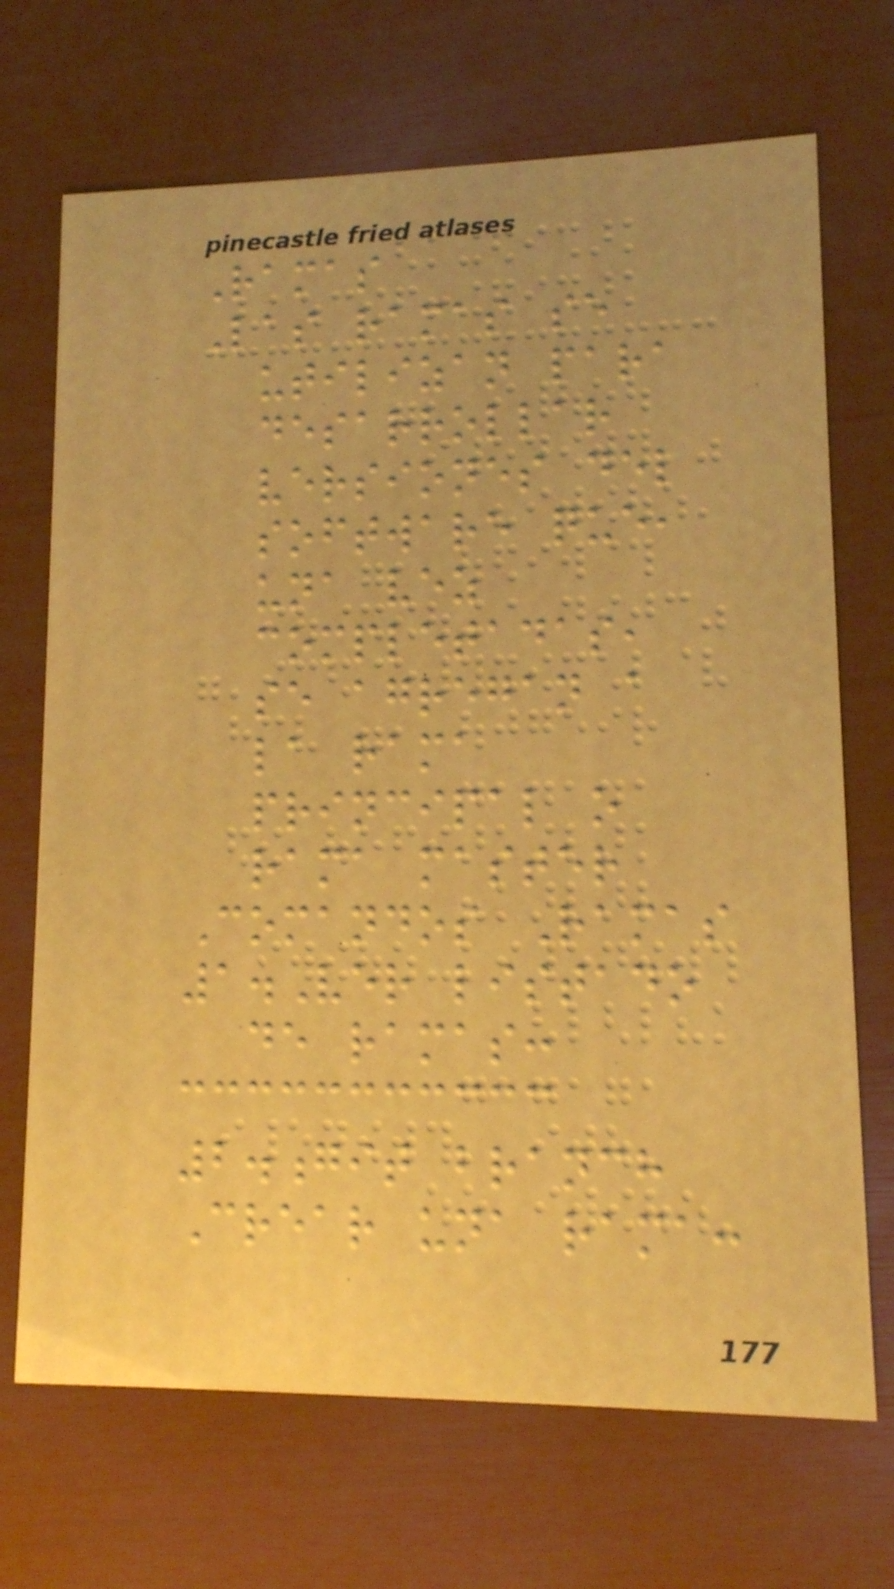Ramas
Las ramas se
utilizan para
desarrollar
versiones del
software que,
una vez
completadas,
se agregan a
la rama
principal o
rama master
Comandos Ramas
1.Ver listado
de ramas:
2.git branch
Crear una rama:
